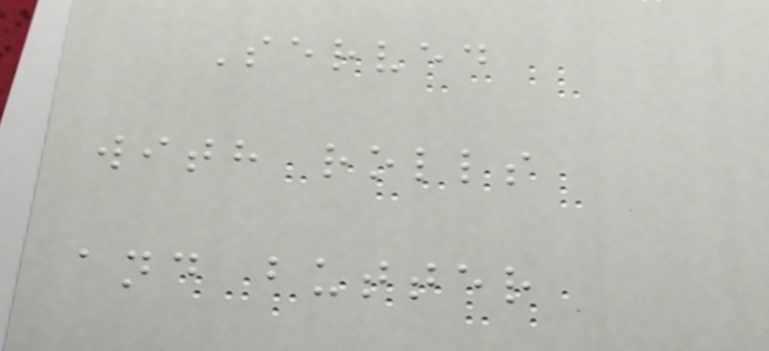Served
with rolls
and butter
